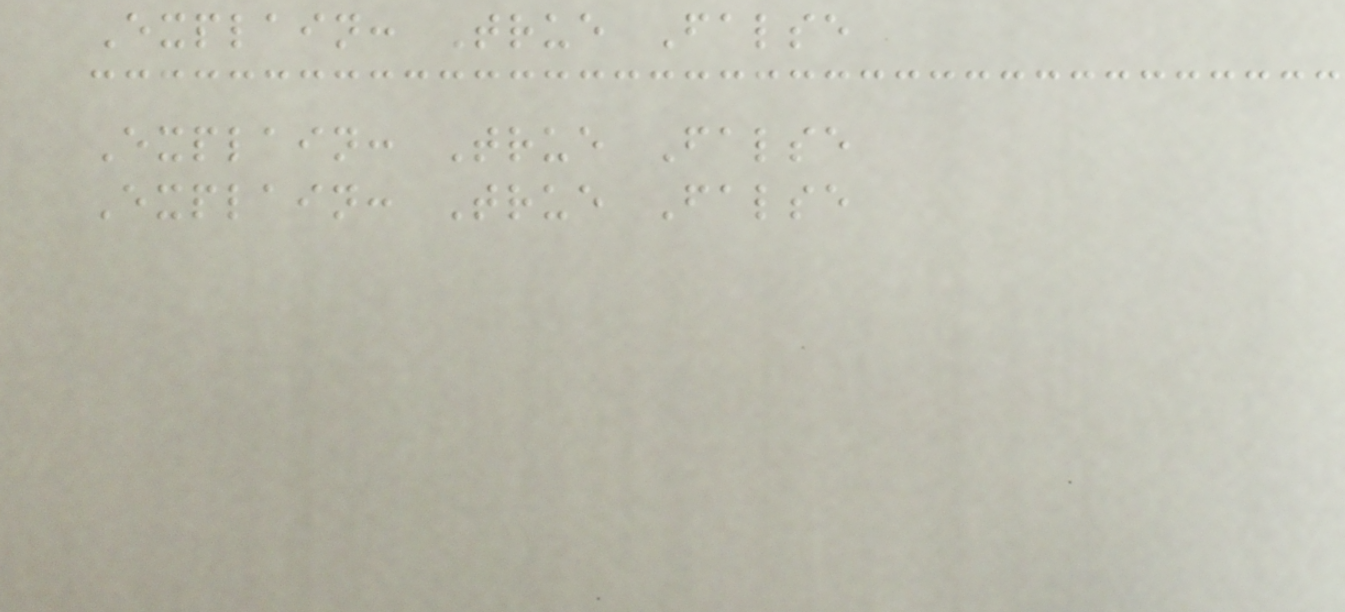Explain: True False
Explain: True False
Explain: True False
